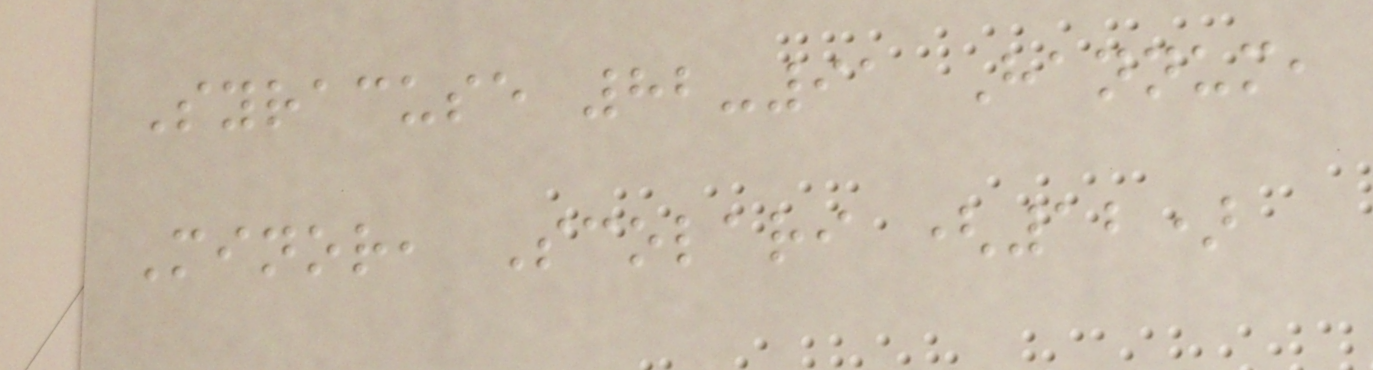Syracuse 82-91 Hannum,
Minor, Scolari (12)
